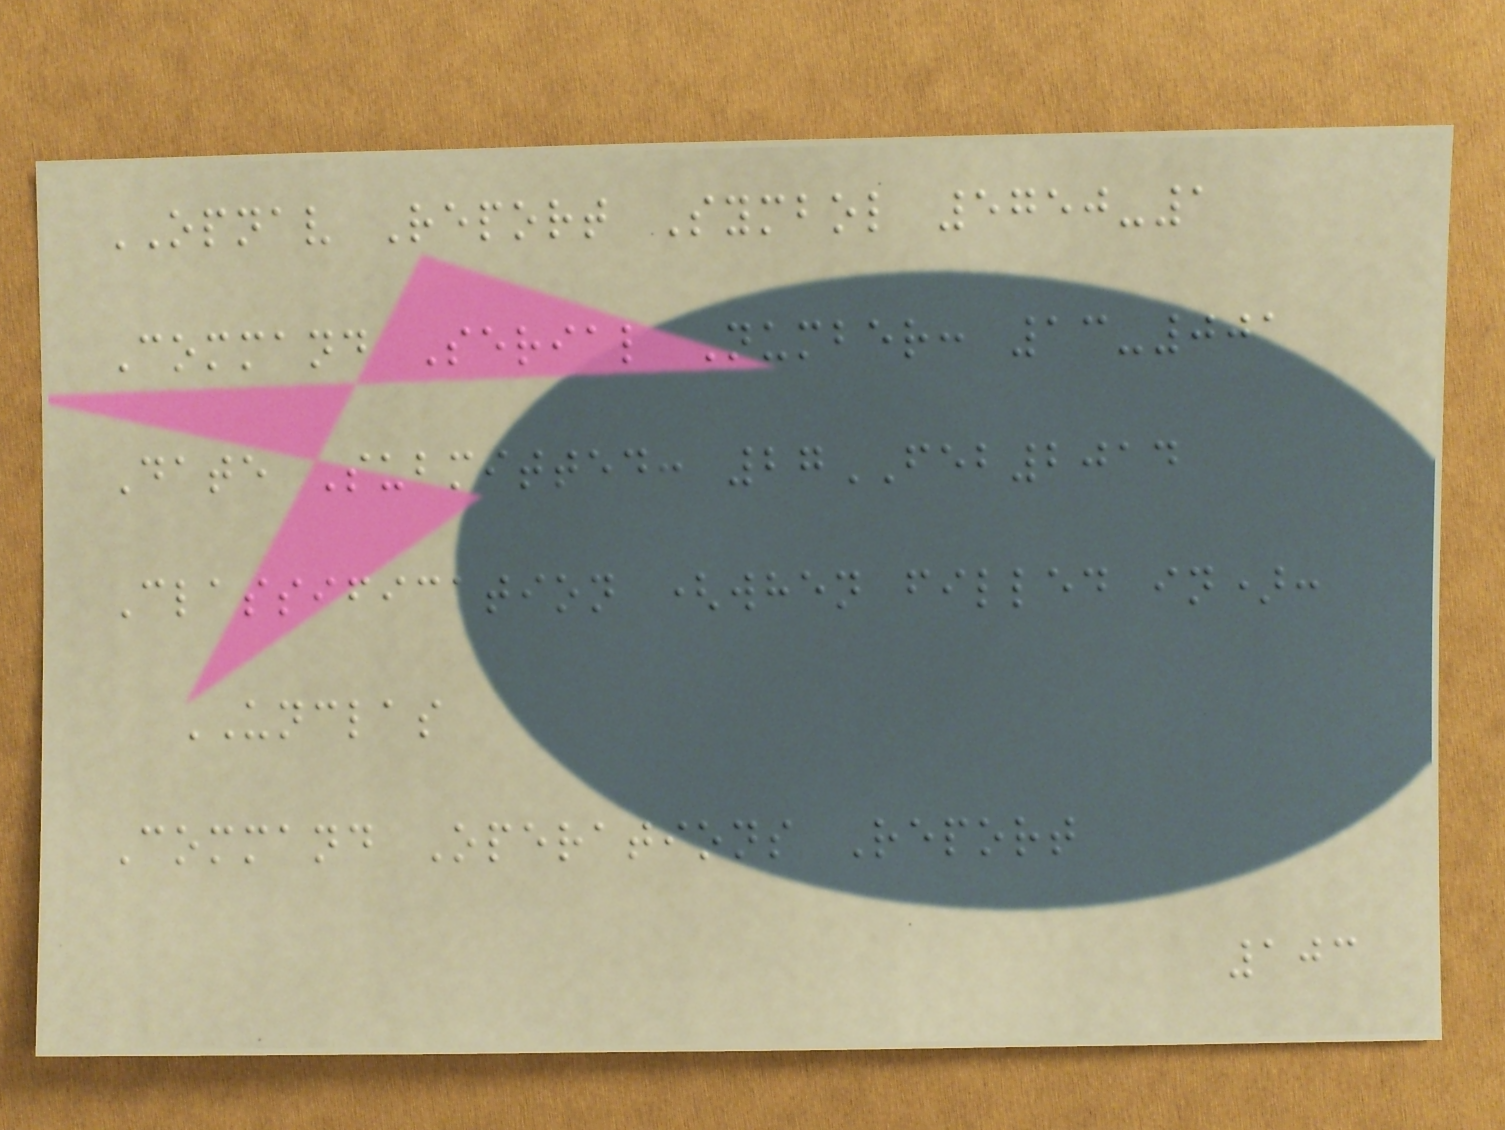OPNAV Report Symbol 5750-1
Command Serial Number: 13-001
Date Submitted: 27FEB2014
Classification (when filled in):
UNCLAS
Command Operations Report
103
